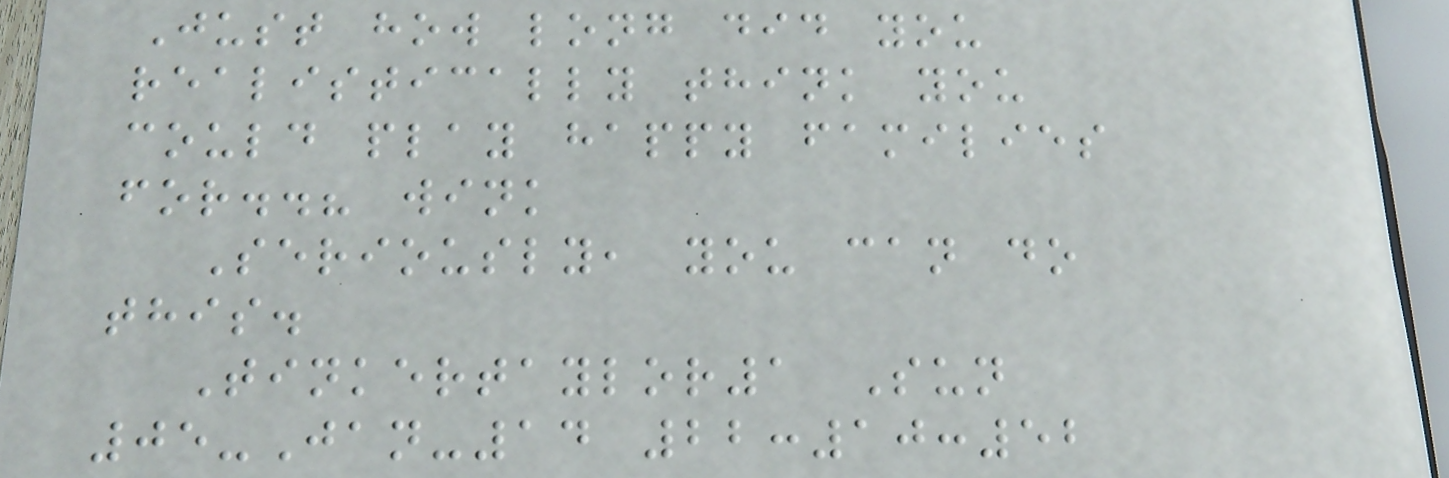Just how long did you
realistically think you
could play happy families
for..? wink
Seriously, you can do
this.
Tinkertaylor1 Sun
05-Jan-14 22:10:52
